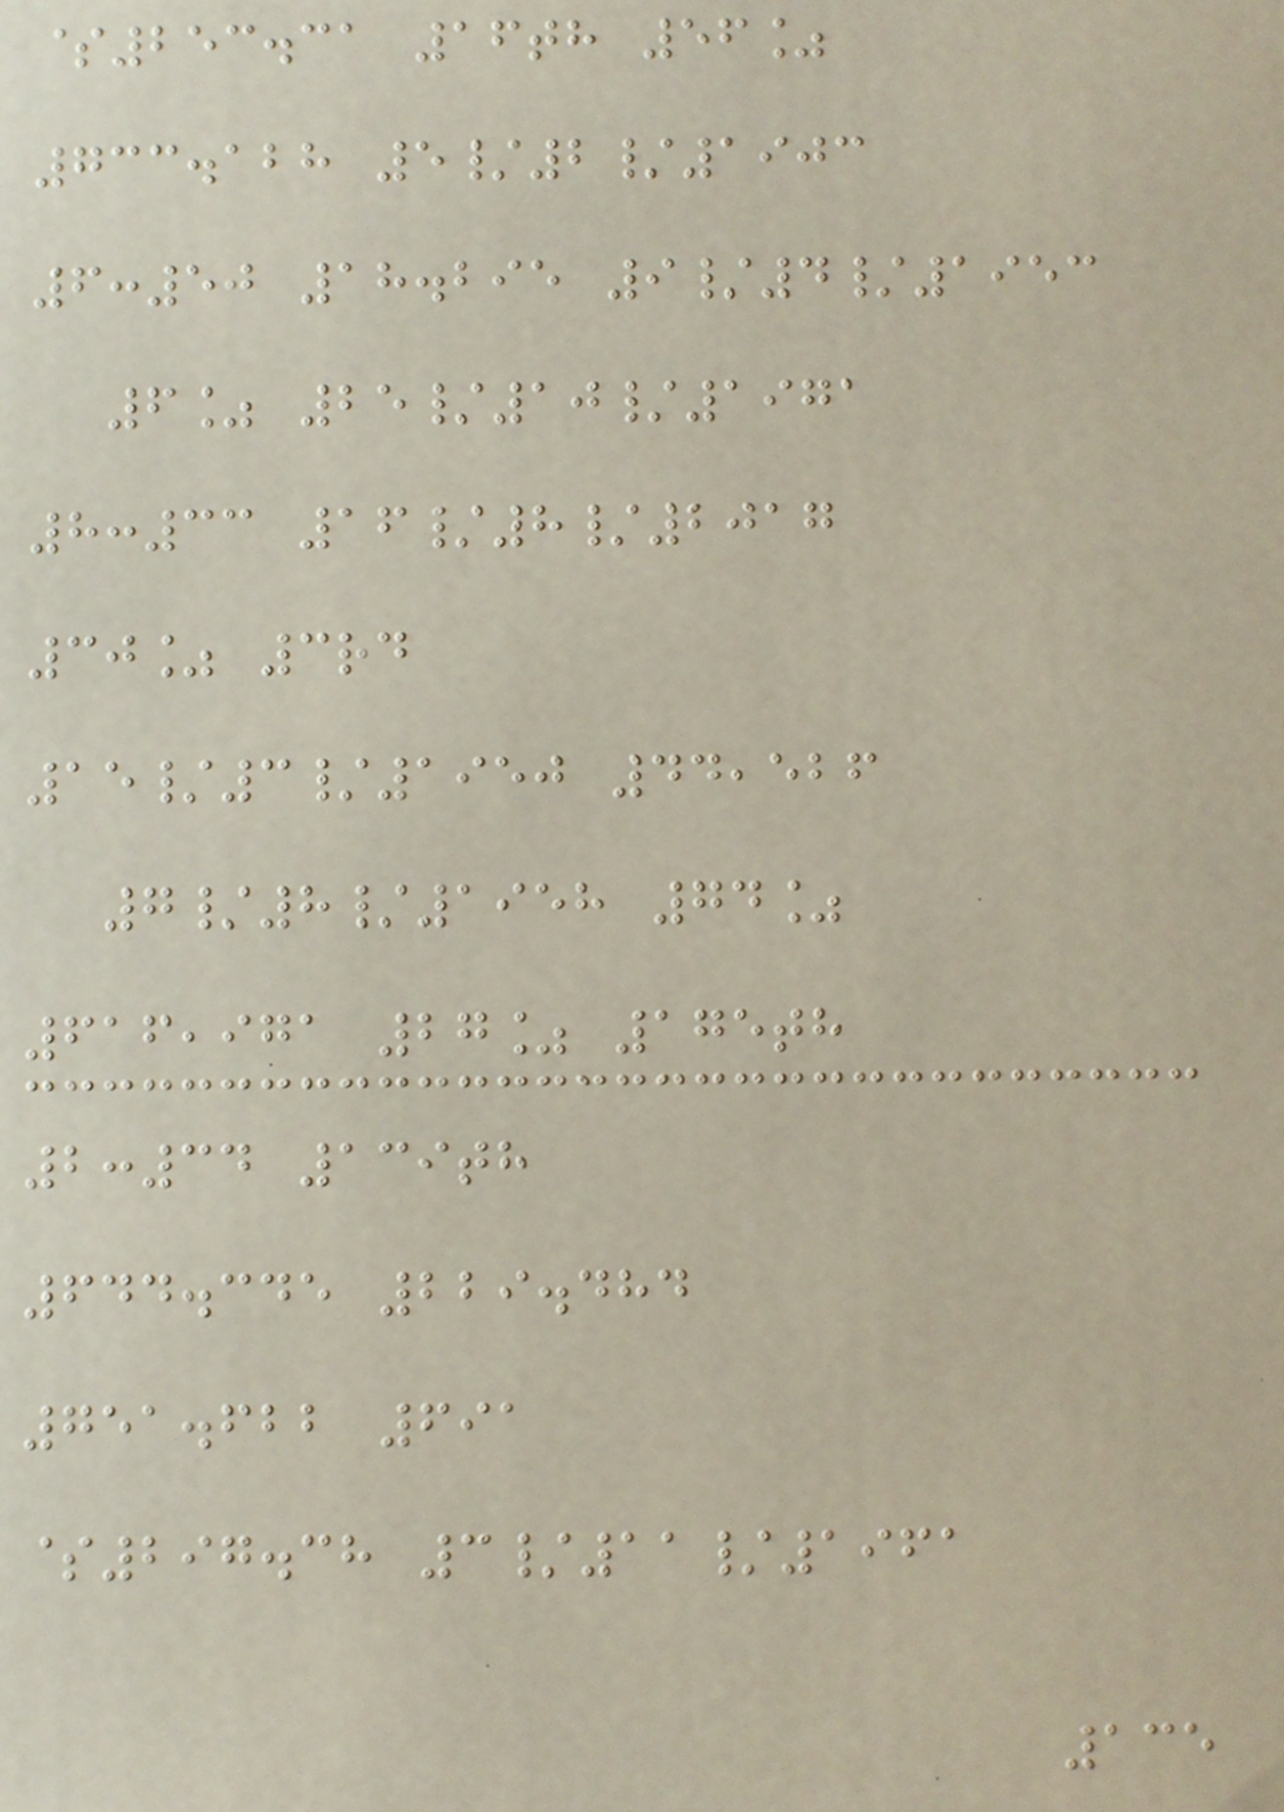$253.31 16th 56%
733.128 5/2/1903
6:50 18.295 9/4/1953
6% 25/10/1971
8:33 16/8/2017
30% 3rd
15/3/1950 44,526
7/8/1958 74%
616,971 27% 175th
2:34 139th
644.345 229.484
751.622 691
$297.38 3/11/1961
135
